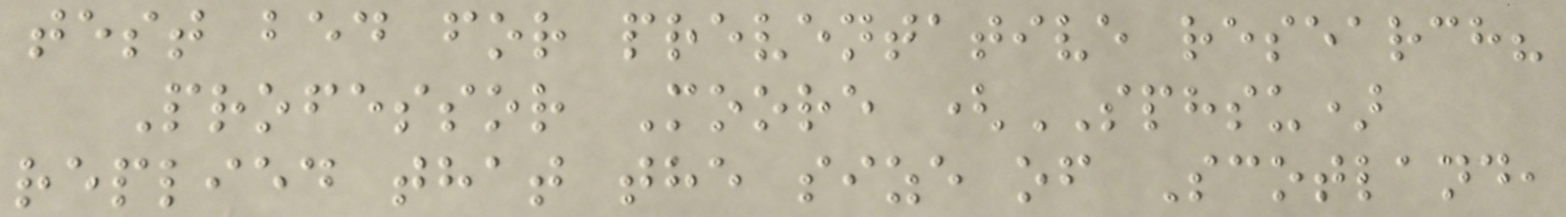test bed for preventative research?
Professor Moore (SPHSU)
replied that the size of Scotland,
